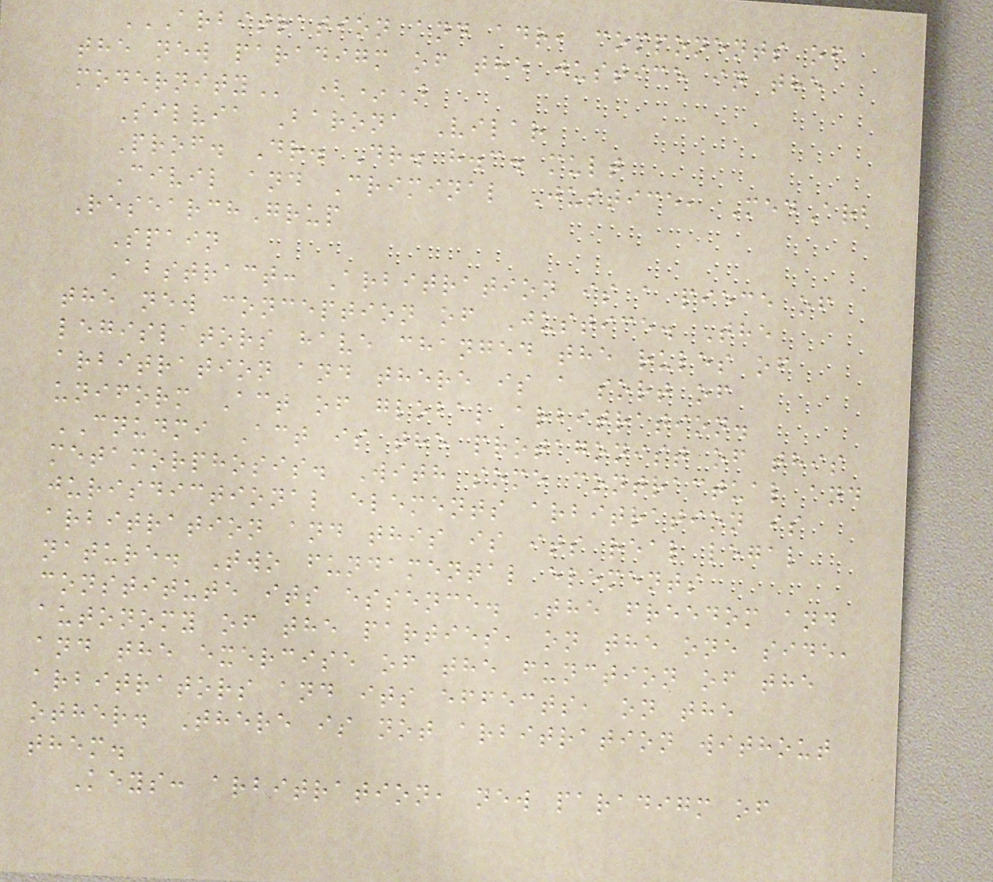ARBITRATION AND ADR, COMPONENTS OF
THE NEW PARADIGM OF THE JUSTICE IN THE
MODERNITY (*)
Silvia Barona Vilar
Prof. Dr. Dr. h.c. mult
Civil and Criminal Justice, MedArb
ResearchGrup
Spain
Abstract: Arbitration is a piece of
the new conception of Justice. The
legislators have changed the rules of
arbitration and there is a sort of
uniform Act of global arbitration.
CNUDMI Act is the protagonist of this
metamorphosis. With some contractual and
jurisdictional elements arbitration is
arbitration and this is its real legal
nature. Two fundamental elements
constitute its essence. The freedom and
autonomy of the parties, on the one side,
and the exercise of the function of the
arbitrators and its effects, on the
other. There is not arbitration without
them.
Keys: arbitration, new paradigm of
